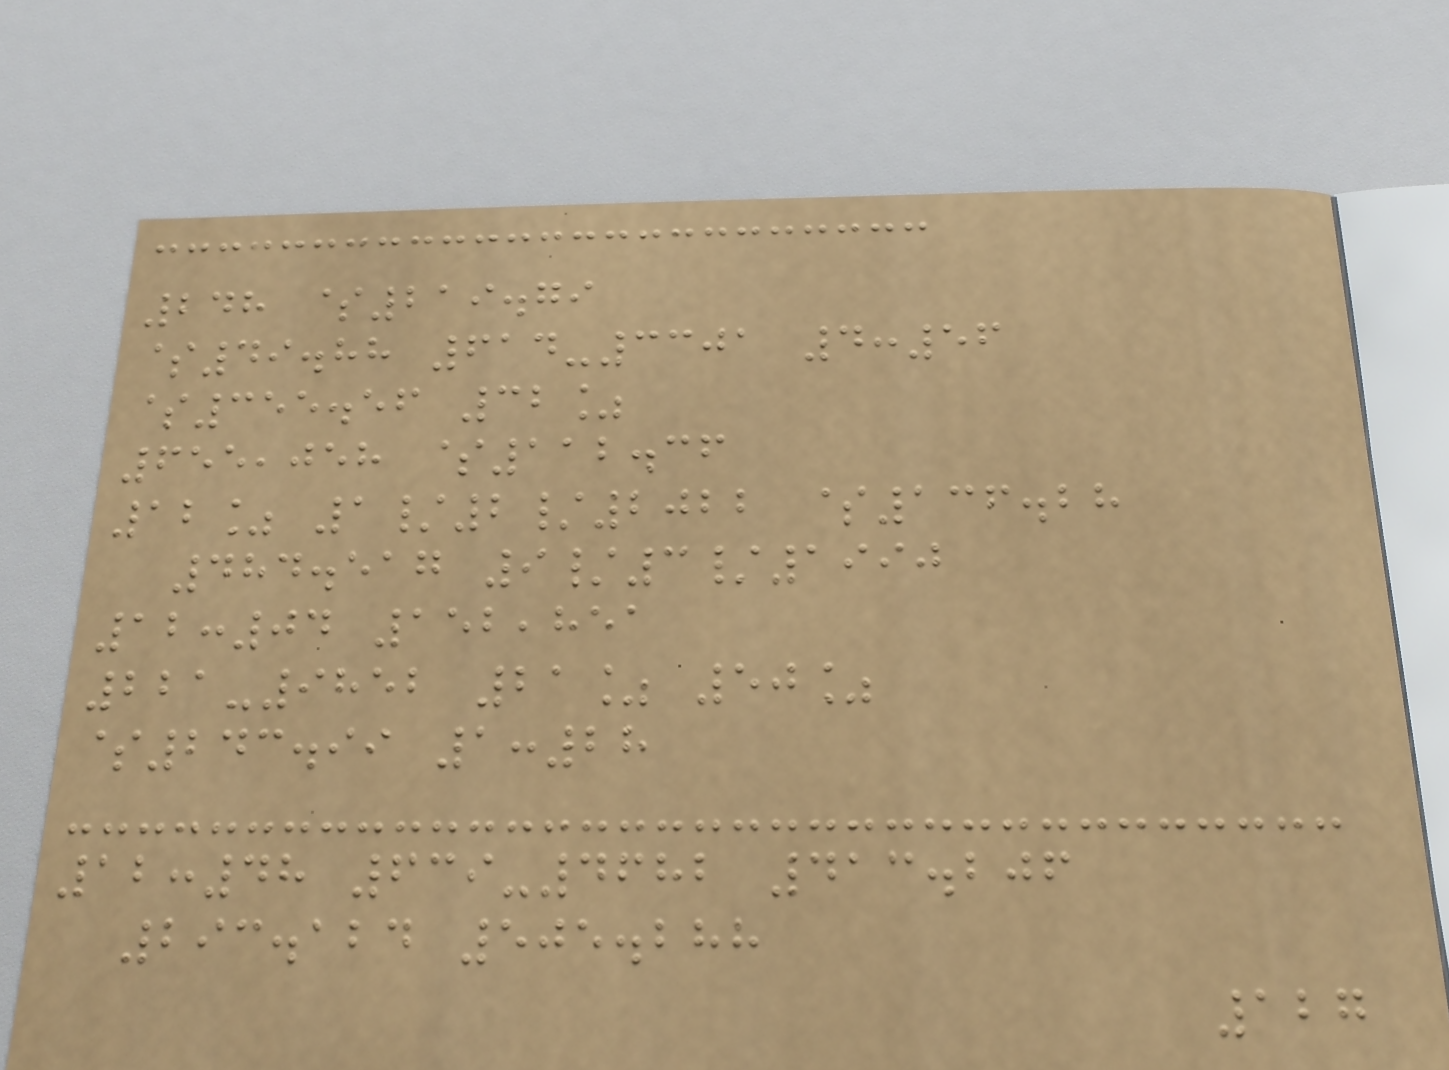248 $219.79
$49.88 614-3301 4:56
$355.56 32%
655,058 $112.36
12% 1/2/2022 $136.28
484.517 9/3/1990
12:04 152,851
221-9852 21% 50%
$243.99 1:28
12:48 639-4682 413.206
293.124 505.288
127
